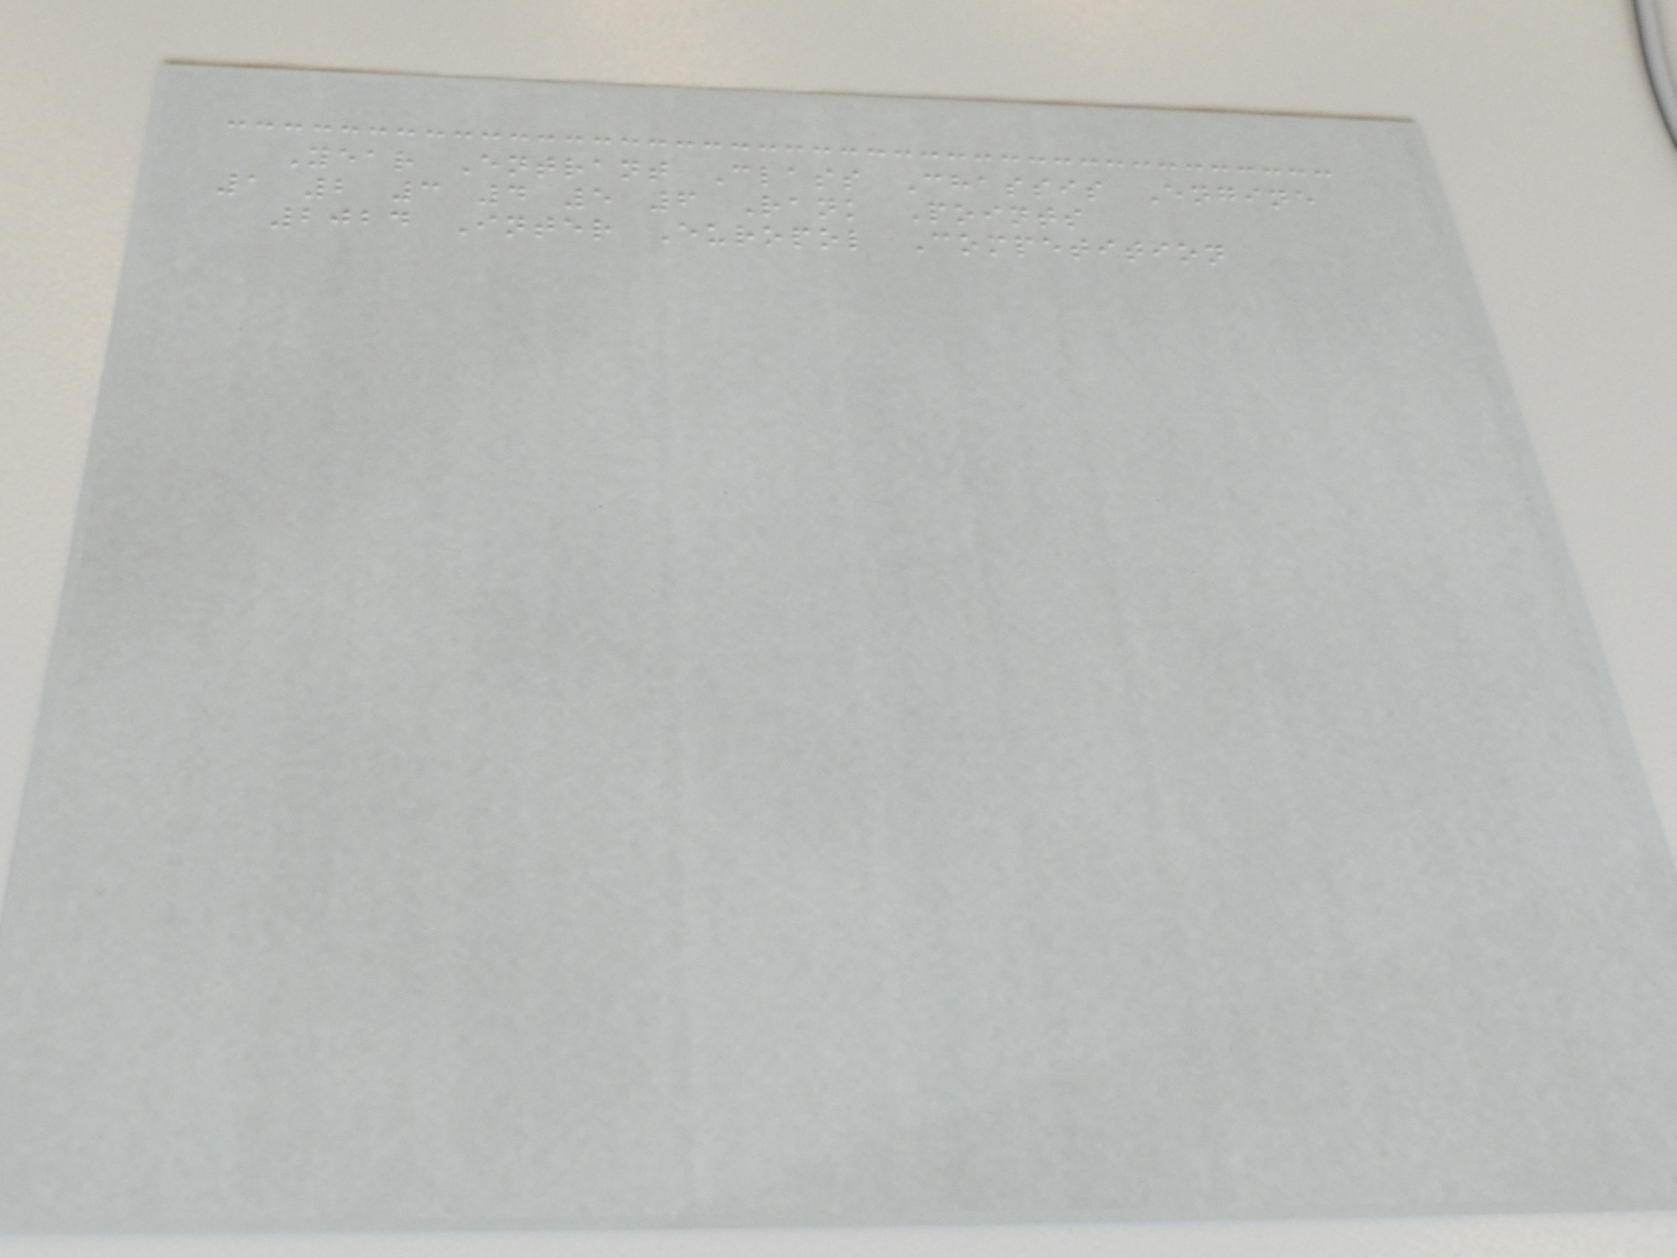Year Entrant Class Chassis Engine
1 2 3 4 5 6 Rank Points
2024 Inter Europol Competition
